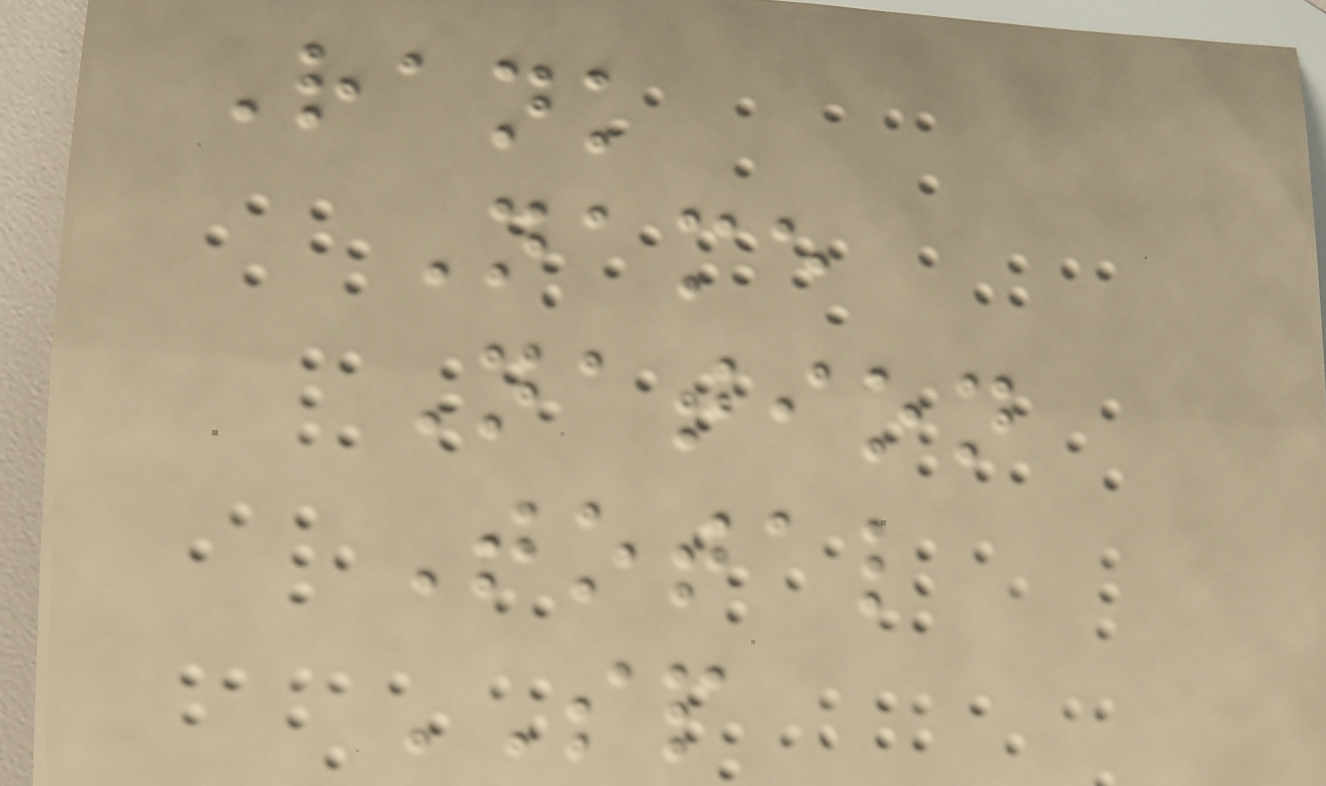Rank
Name
Nation
Total
SP
